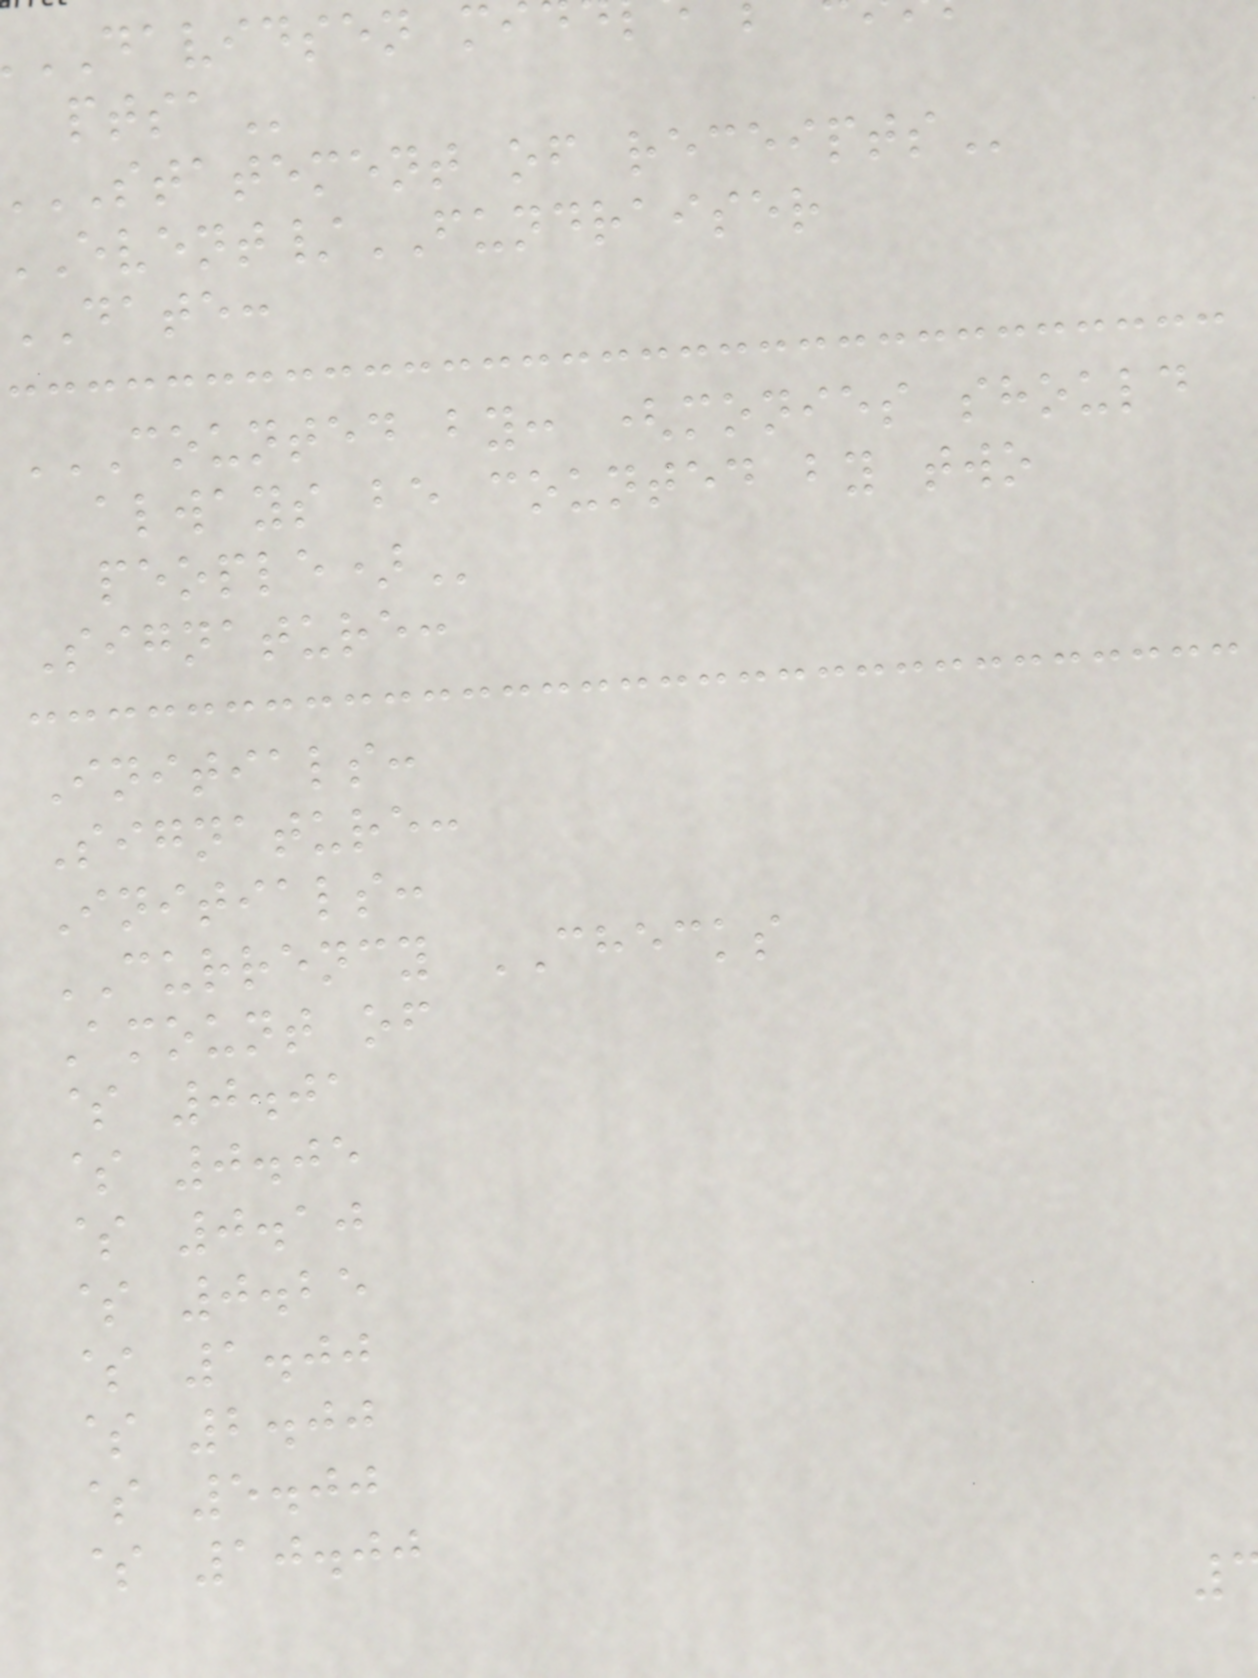DAVIDSEN
STATEMENT of
/FUNDRAISER
DATE:
COUNTED BY: (MONIES SHOULD
always be counted by two
Signature:
Initials:
Signature:
Initials:
CURRENCY CHECKS
Amount of
$ 0.01
$ 0.05
$ 0.10
$ 0.25
$ 1.00
$ 2.00
$ 5.00
$ 10.00
